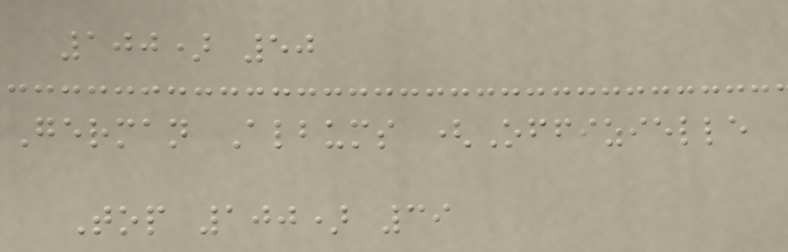100) 50
German Albums (Offizielle
Top 100) 39
